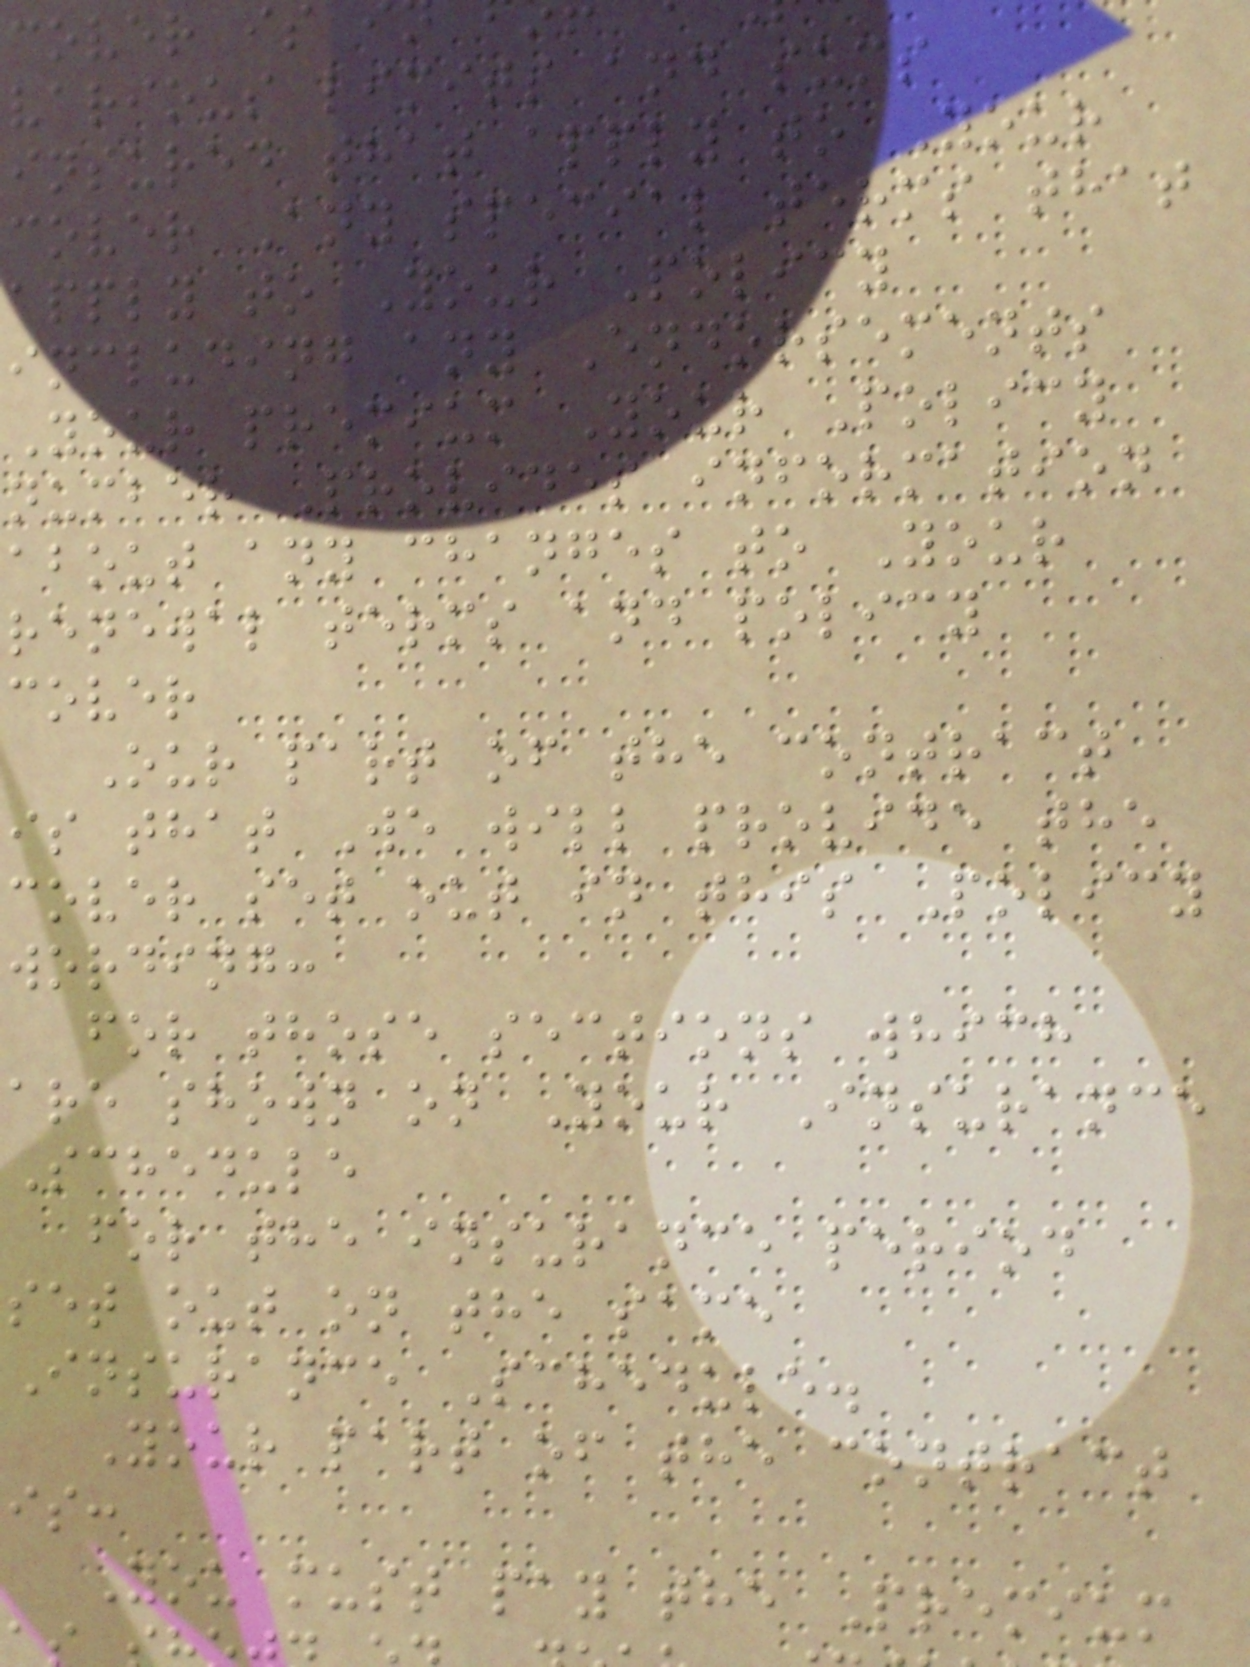cover is
various limits and sums
insured that apply to Your
cover Any special terms that
apply to Your Policy
including any Endorsements
Your premium Your Policy
number Provides information
about any changes to Your
renewal terms and policy
cover
Our part of the contract
is that We will provide the
cover set out in this Policy
wording:
for those sections which
are shown on Your Insurance
Schedule
for the insurance period
set out on the same
Insurance Schedule.
Your part of the contract
is:
You must pay the Premium
